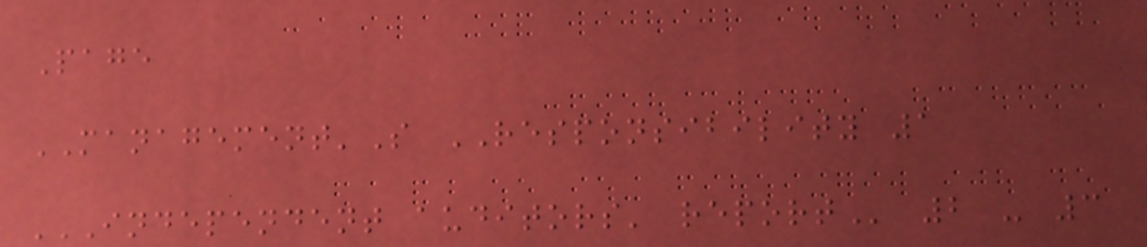Page
MANAGEMENT'S RESPONSIBILITY 1
INDEPENDENT AUDITORS' REPORT 2 - 3
